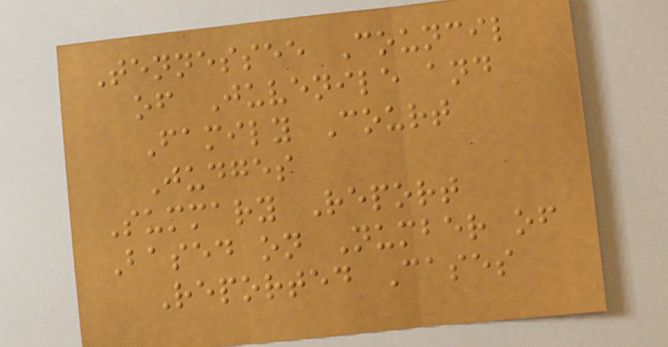Tennessee Council
of Juvenile and
Family Court
Judges
Summary Report
Based on Number of
Reported Cases
